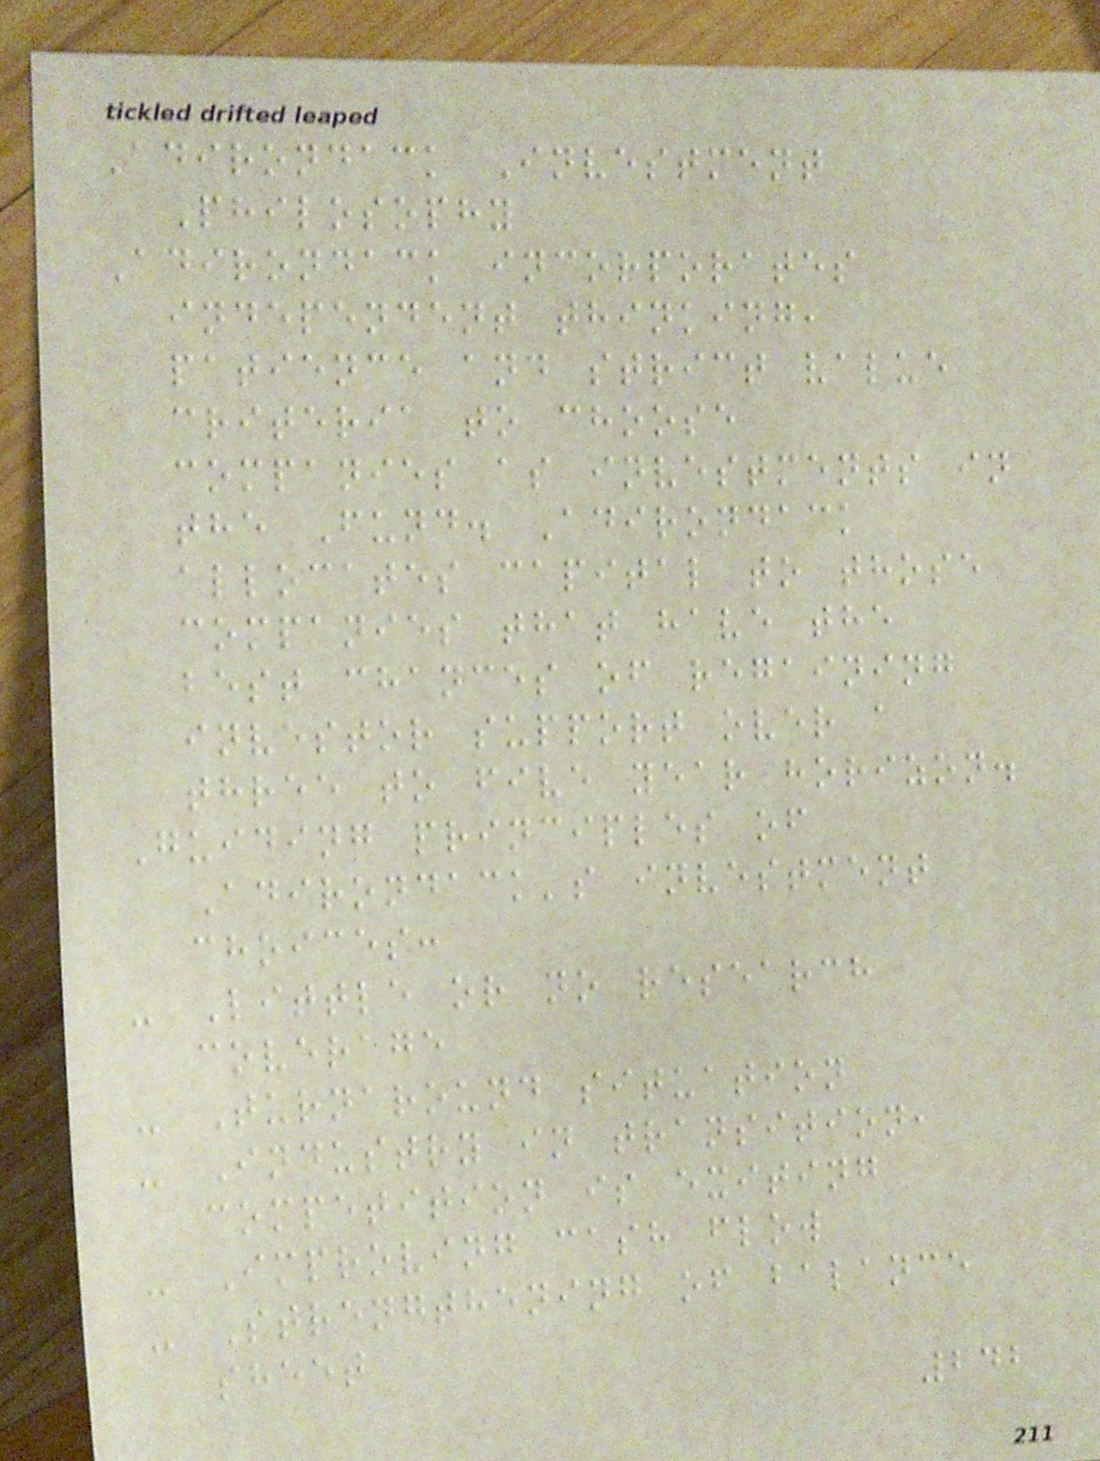Adirondack Investment
Philosophy
Adirondack incorporates
independent thinking,
patience and strict value
criteria to choose
companies as investments in
the Fund. Adirondack
allocates capital to those
companies that have the
best chances of regaining
investor support over a
three to five year horizon.
Guiding principles of
Adirondack's investment
choices:
- Little or no research
coverage
- Turnaround situation
- Industry in transition,
competition is exiting
- Improving cash flow
- Strengthening of balance
sheet
242
